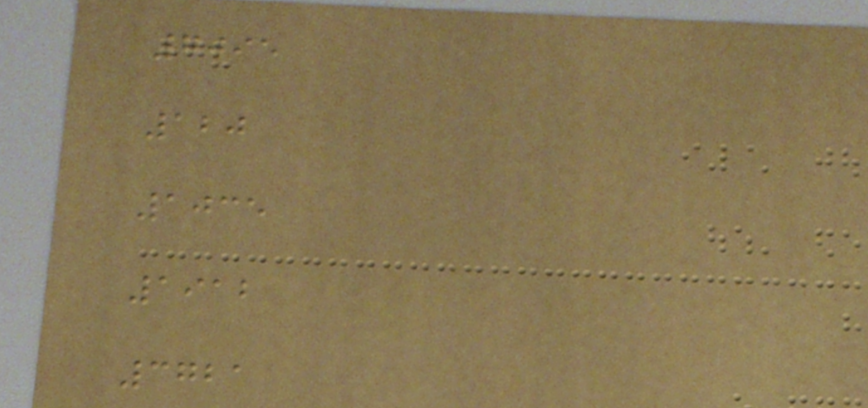7095
120
1035
1912
3721
